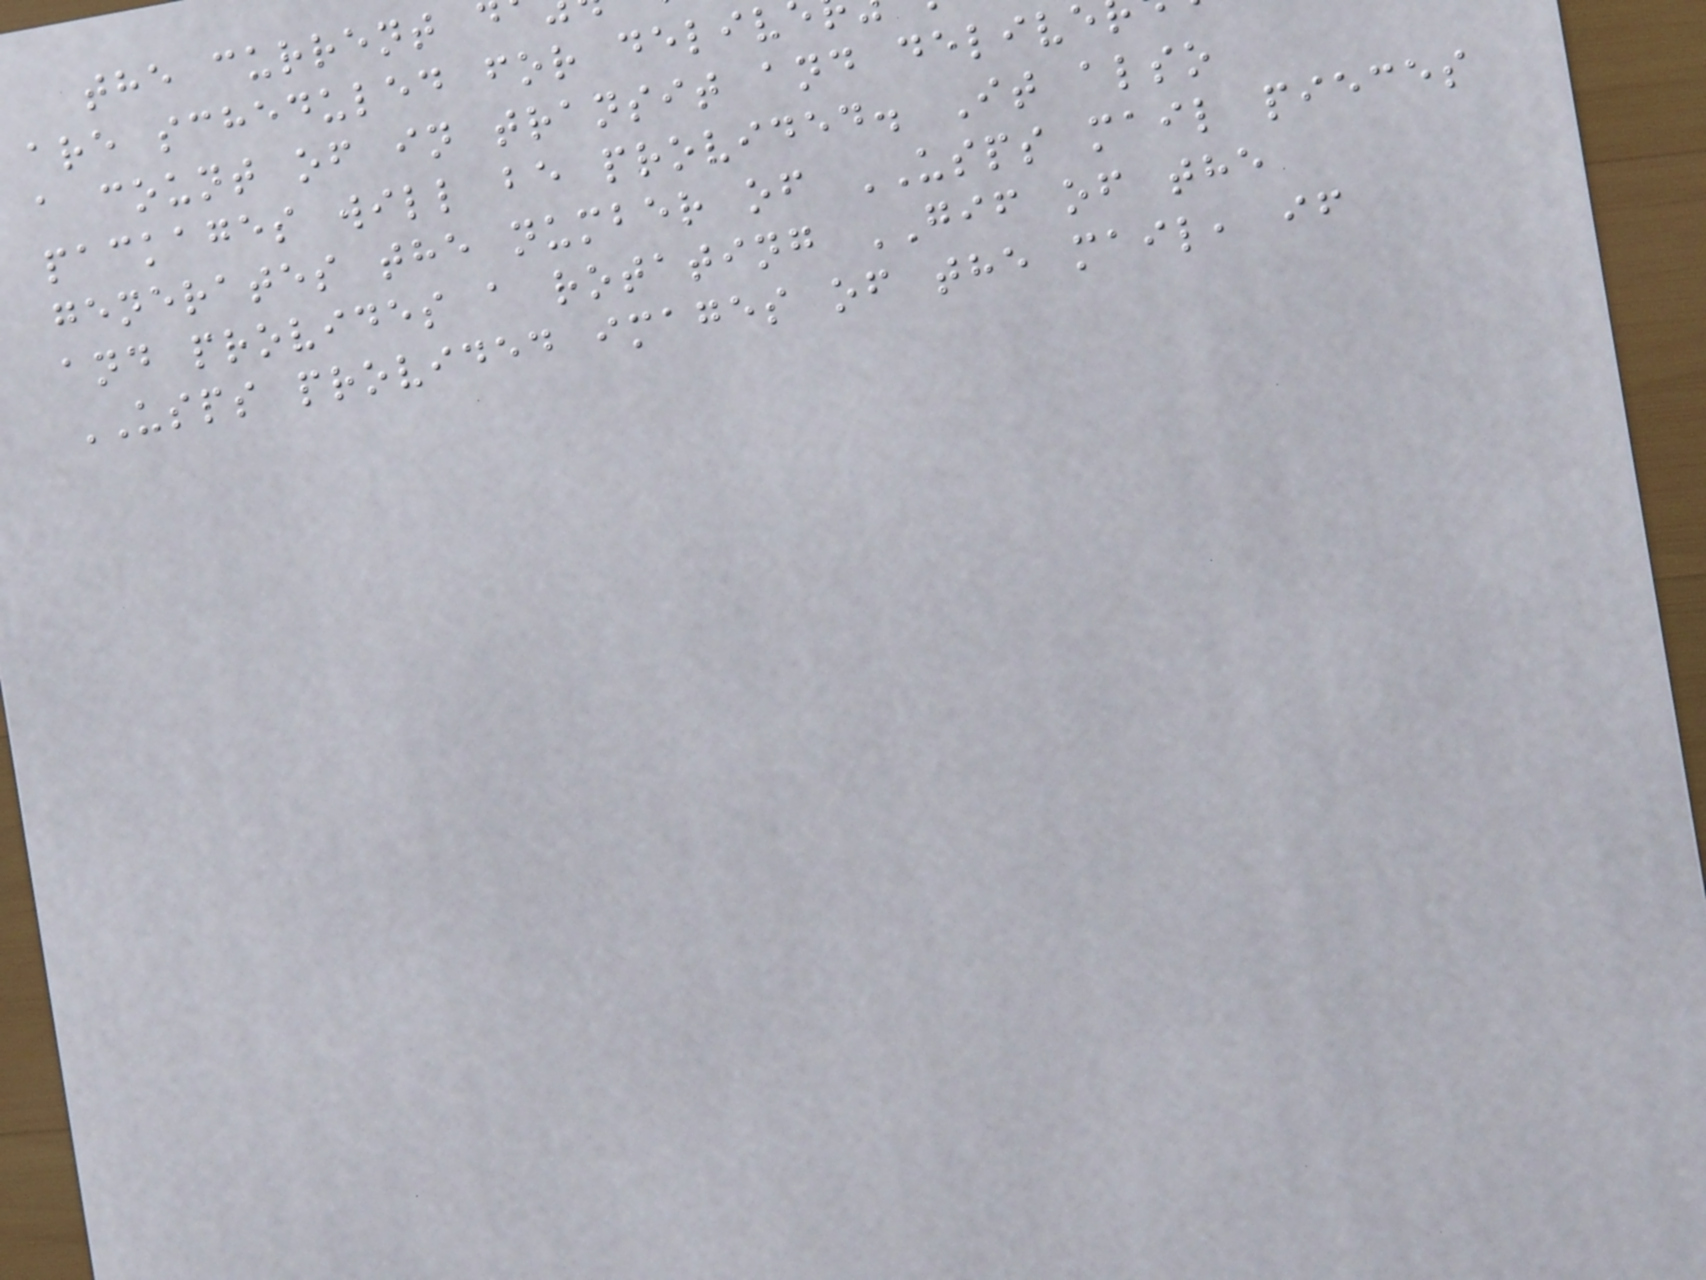the current
are scheduled for deliv
a count of in transit and delive
packages will be provided. It also
generates the number of USPS mail pieces
and provides a rotating GIF of the
USPS provided images of the mail, if
